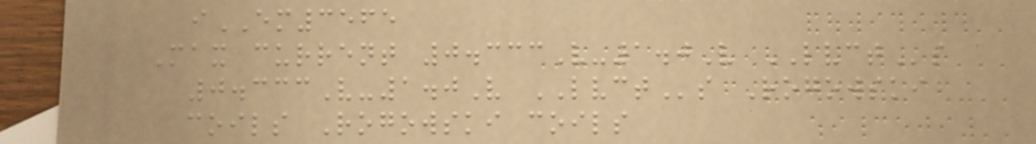iEM3565
Max current 0.333V-1.0V LVCTs
0.333V-1.0V LVCTs Rogowski
coils Rogowski coils
